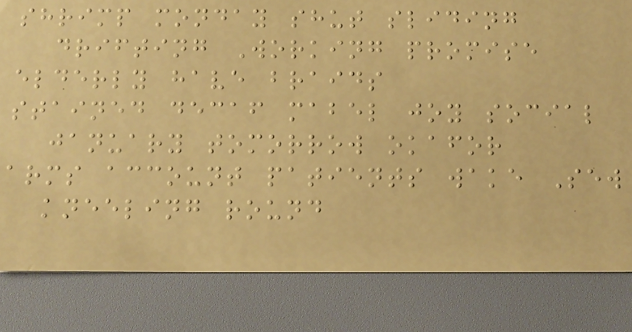shrimp monday shut sliding
drifting Working promise
elderly have braids
stained decaf mabel joy social
january tomorrow okafor
arms account patients wake Sew
kneeling round
